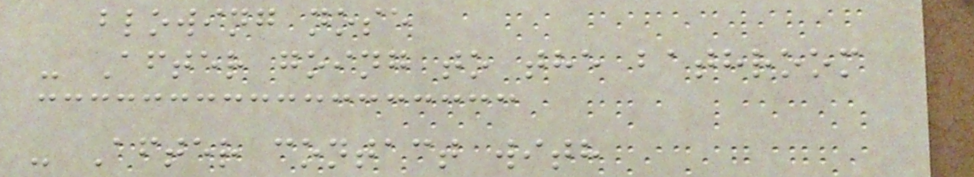blowing nose
- After going to the bathroom
- After contact with
